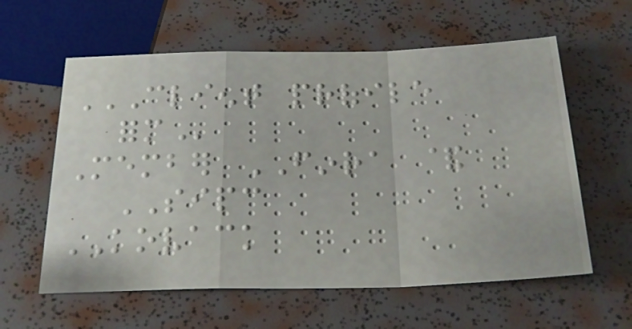CLIENT PROFILE
FORM
Member FINRA &
SIPC
KOVACK
